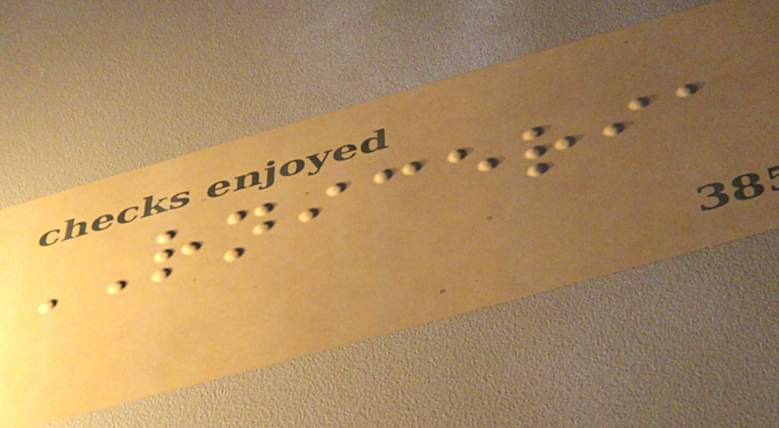RNICERIA
